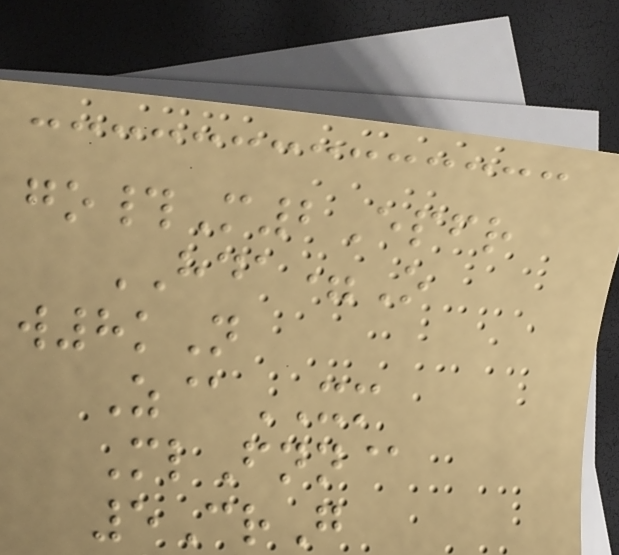go#M2Epfr
HDA=O
w8kN
Z@XM
MlFnn@
5CrG
